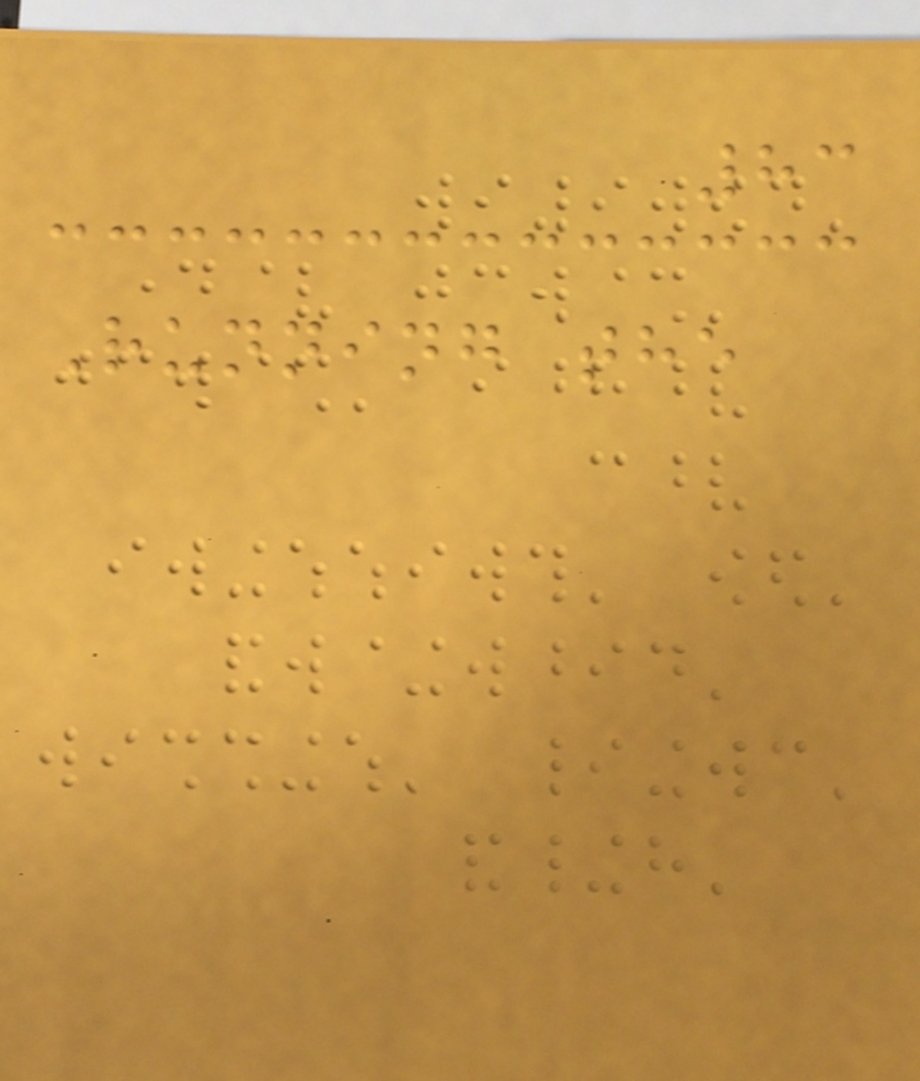83
Running the
